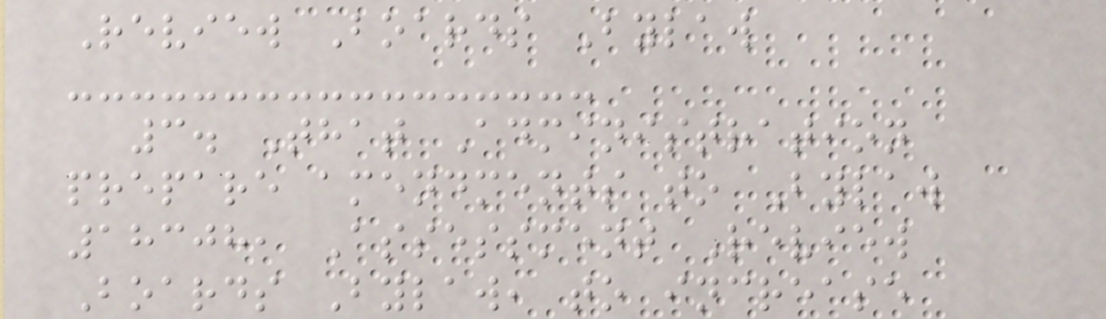Review Boards Bylaw
3. That Administration
prepare amendments to Bylaw
18308, Assessment Review
Boards Bylaw, to increase
